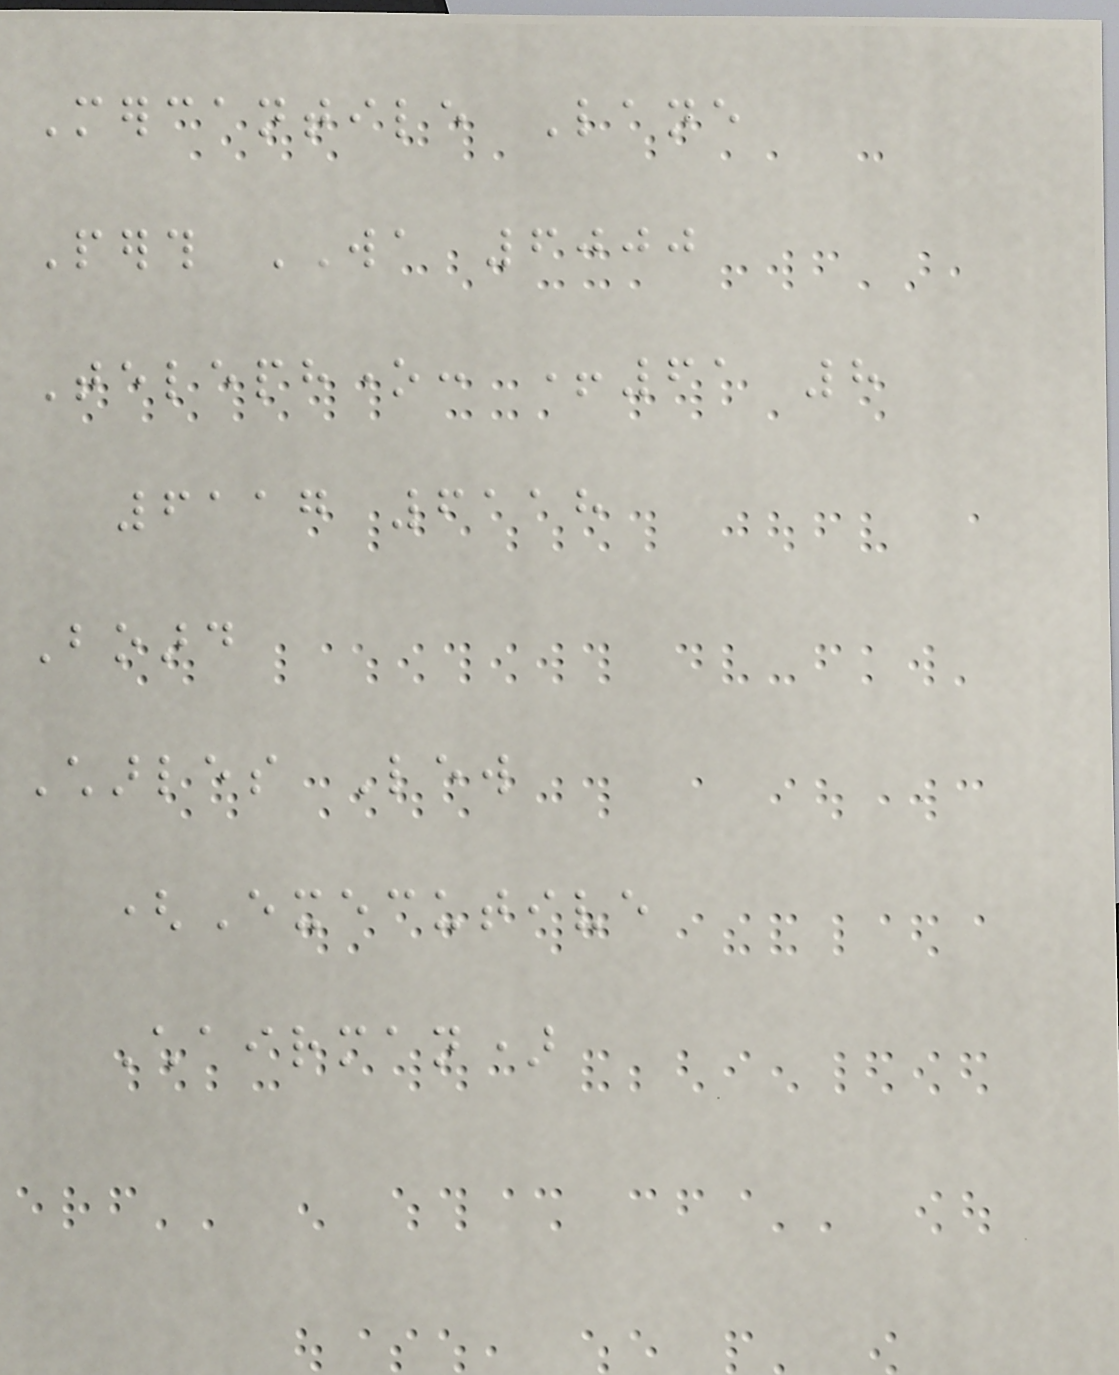Mercantile Lane
Perth WA 6000
Telephone: +61 8
6117 6118
Board
Charles Lew
(Executive
Chairman)
